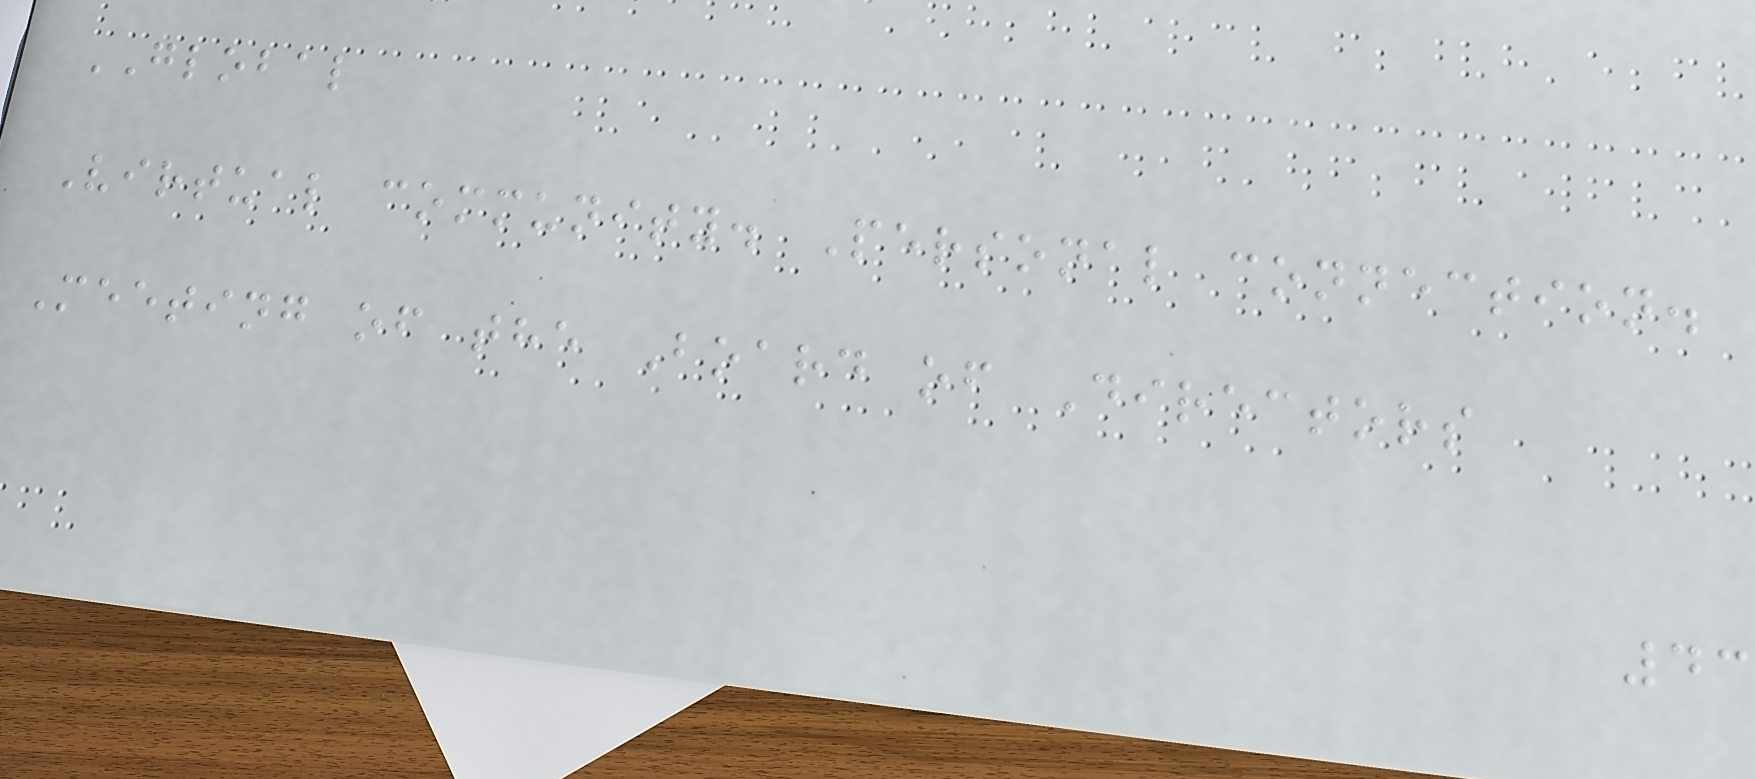GLOBAL
Virtual community. Personal connection.
Meeting of the Board of Directors
43
